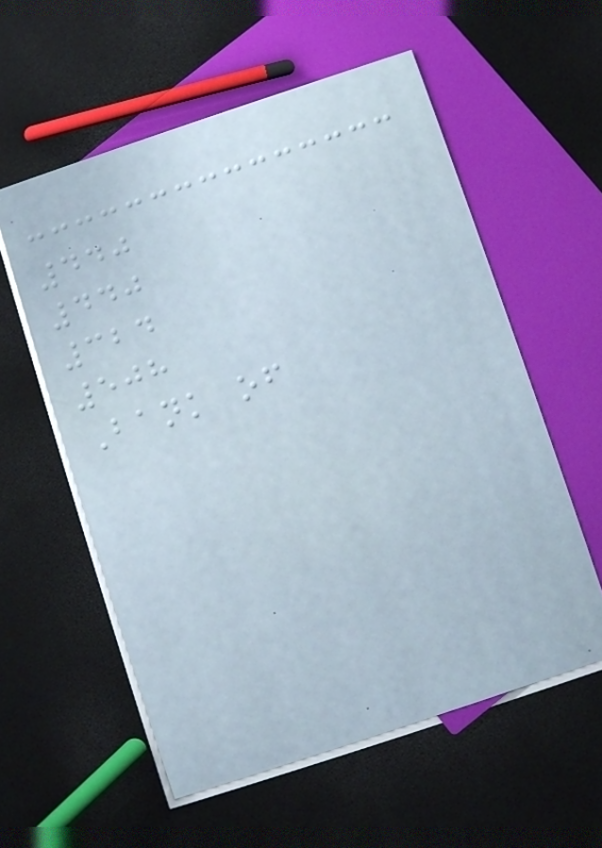440
440
324
508
Bank of
